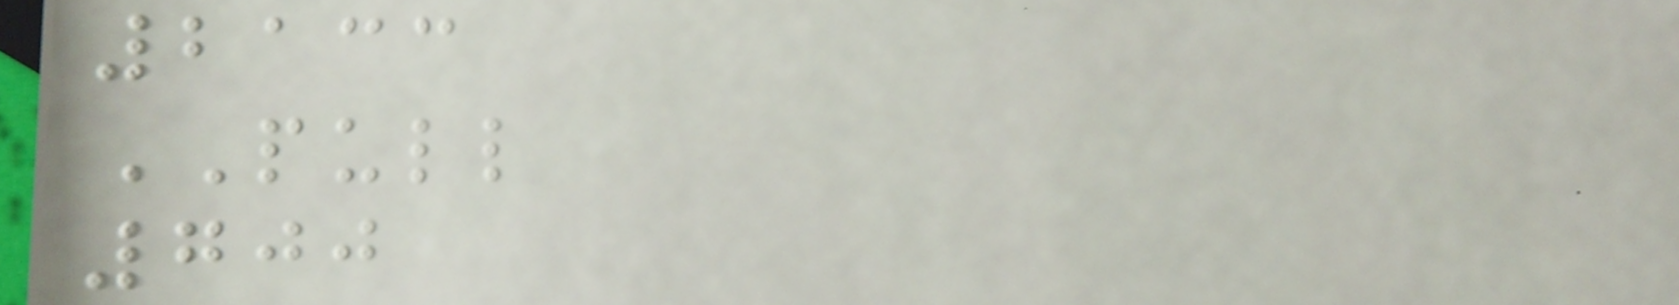2133
PULL
700
